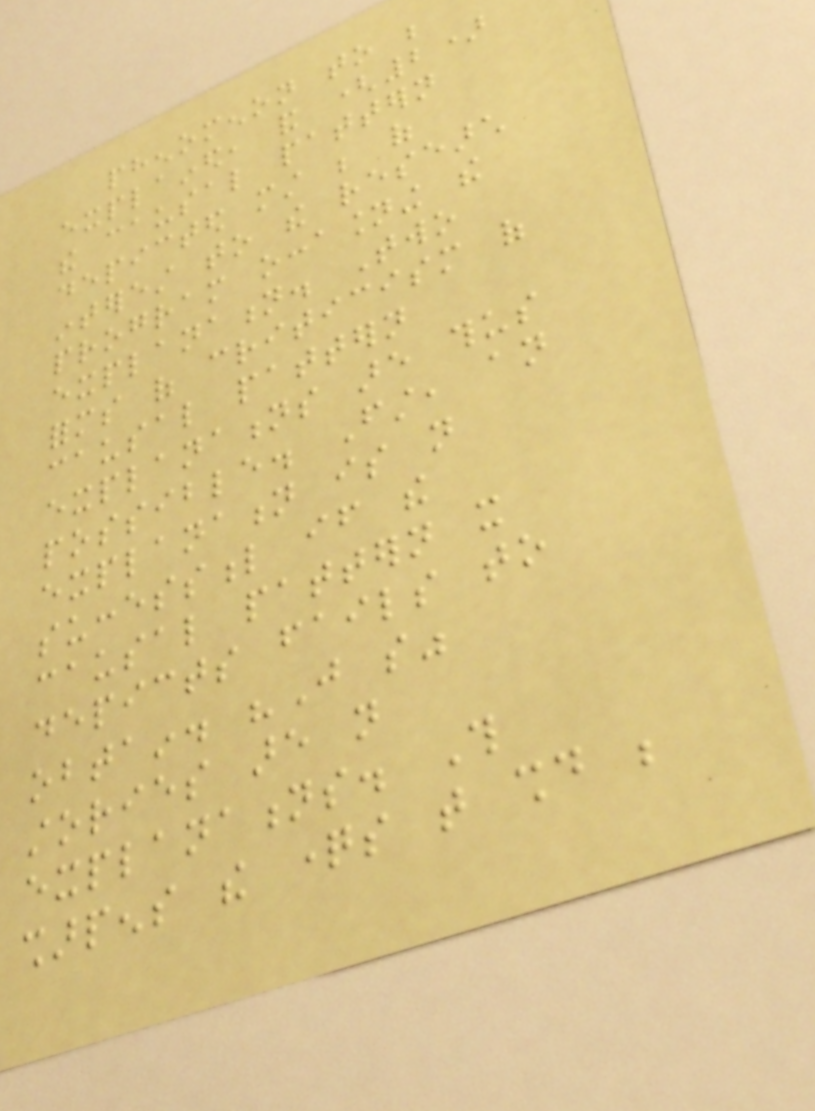phenomenon to be
explained, and (2)
the causal pattern
depicted must be of
interest to the research
program occasioning the
explanation. Two
forms of criticism of
causal pattern
explanations are thus
possible. First, an
explanation is not
successful if the
causal pattern it
depicts fails to
obtain. "Just so"
stories are not
explanations. This
sharpens the questions that should be
